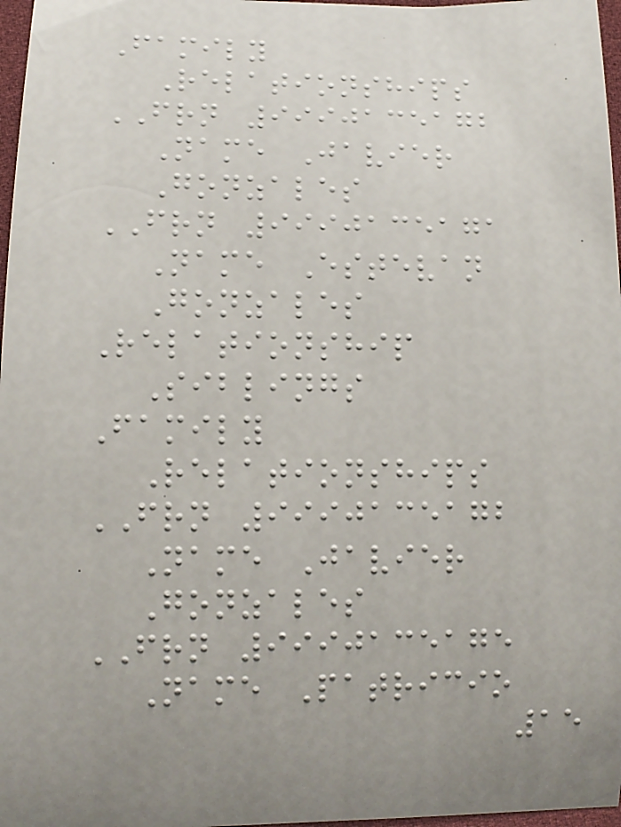Family
Relationships
FRN 9990135172
Name Javier
Gonzales
FRN 9990135171
Name Estevan
Gonzales
Relationship
Siblings
Family
Relationships
FRN 9990135172
Name Javier
Gonzales
FRN 9990135175
Name Patricio
15
